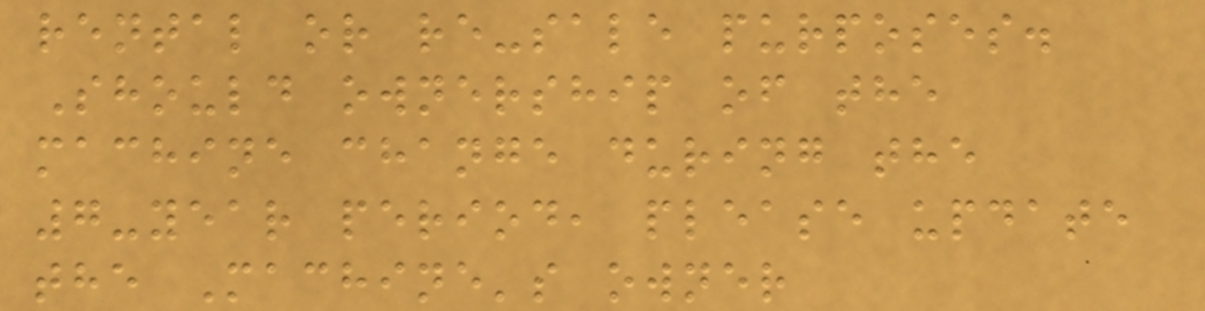rental or re-sale purposes.
Should ownership of the
machine change during the
7-year period, please update
the Machine's owner
